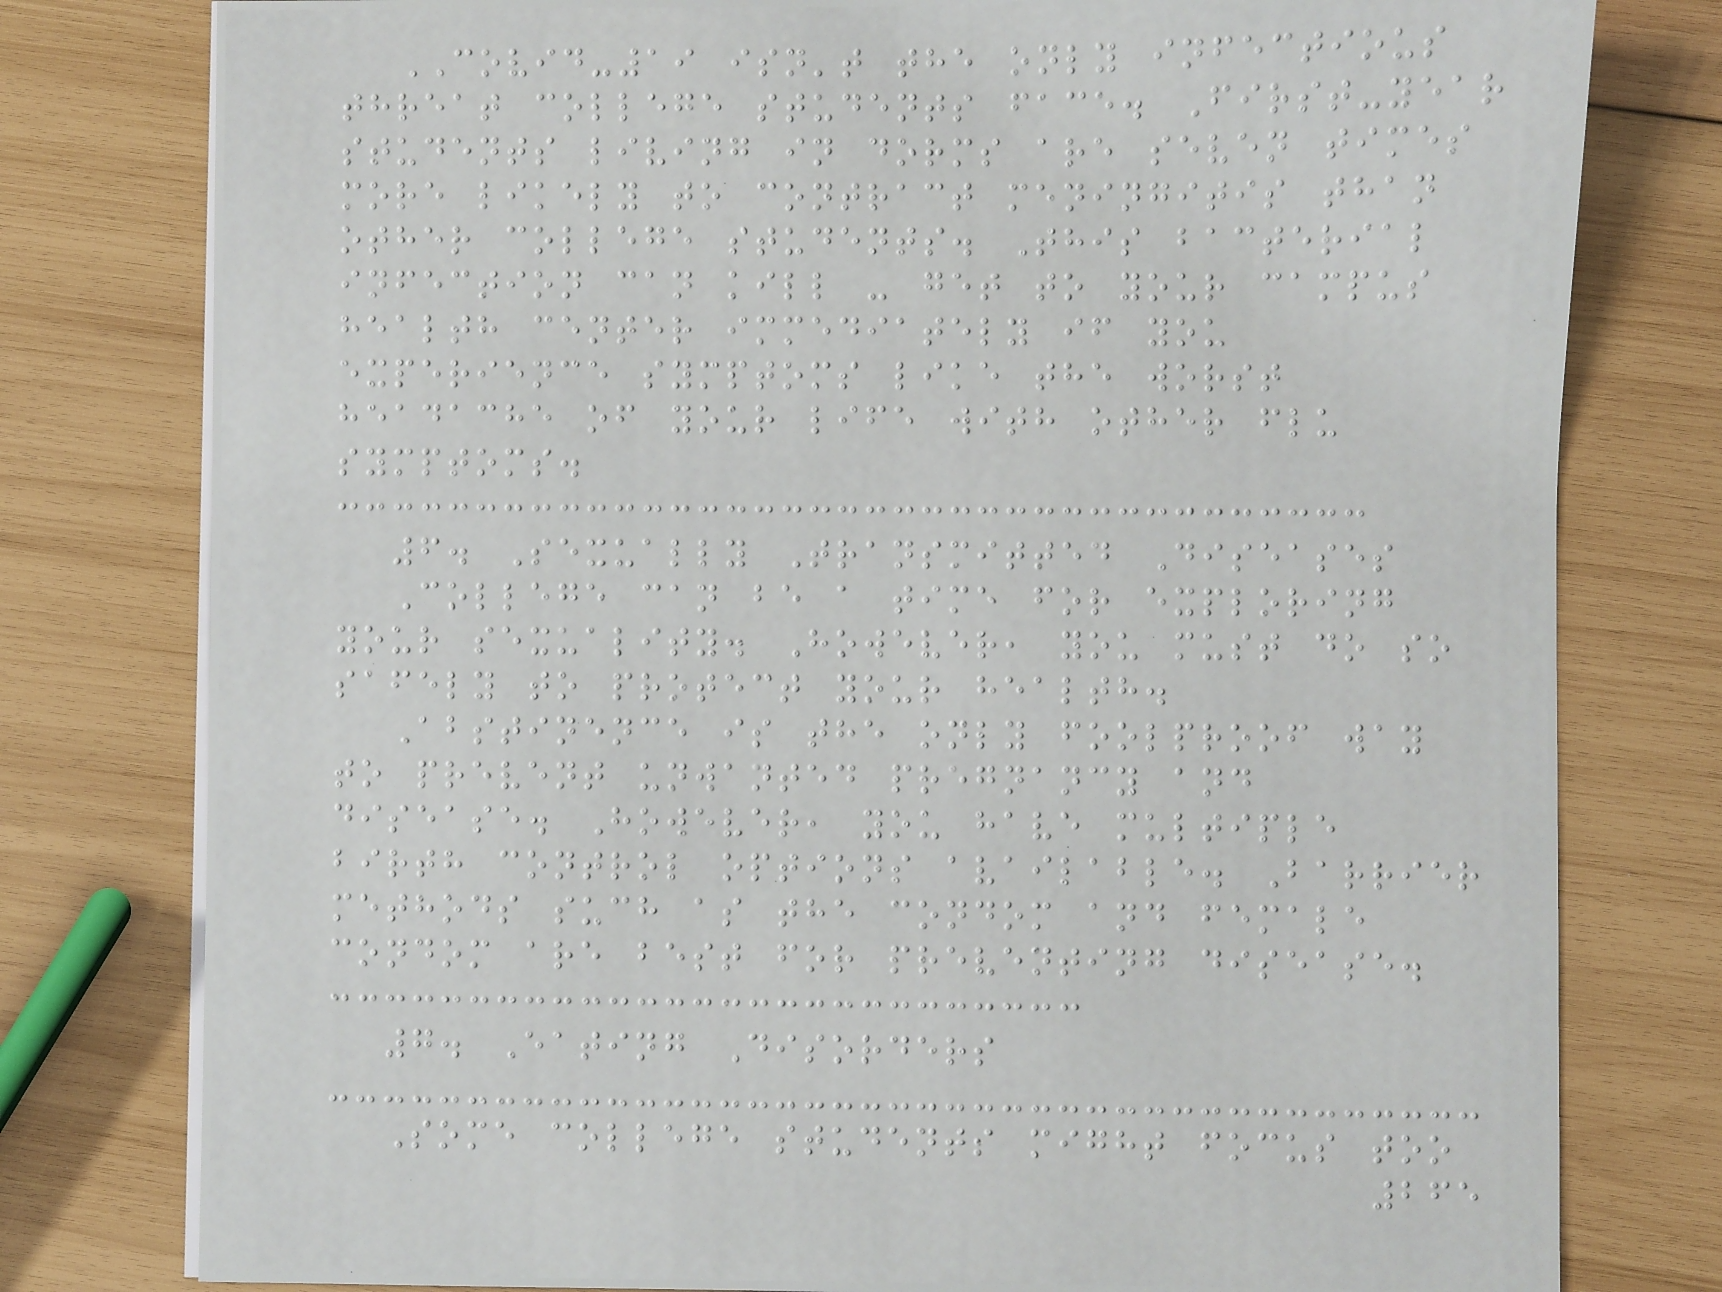COVID-19 isn't the only infectious
threat college students face. First-year
students living in dorms are seven times
more likely to contract meningitis than
other college students. This bacterial
infection can kill - get to your campus
health center immediately if you
experience symptoms like the worst
headache of your life with other flu
symptoms.
6. Sexually Transmitted Diseases
College can be a time for exploring
your sexuality. However, you must do so
safely to protect your health.
Abstinence is the only foolproof way
to prevent unwanted pregnancy and
disease. However, you have multiple
birth control options available. Barrier
methods such as the condom and female
condom are best for preventing disease.
7. Eating Disorders
Some college students might focus too
265
